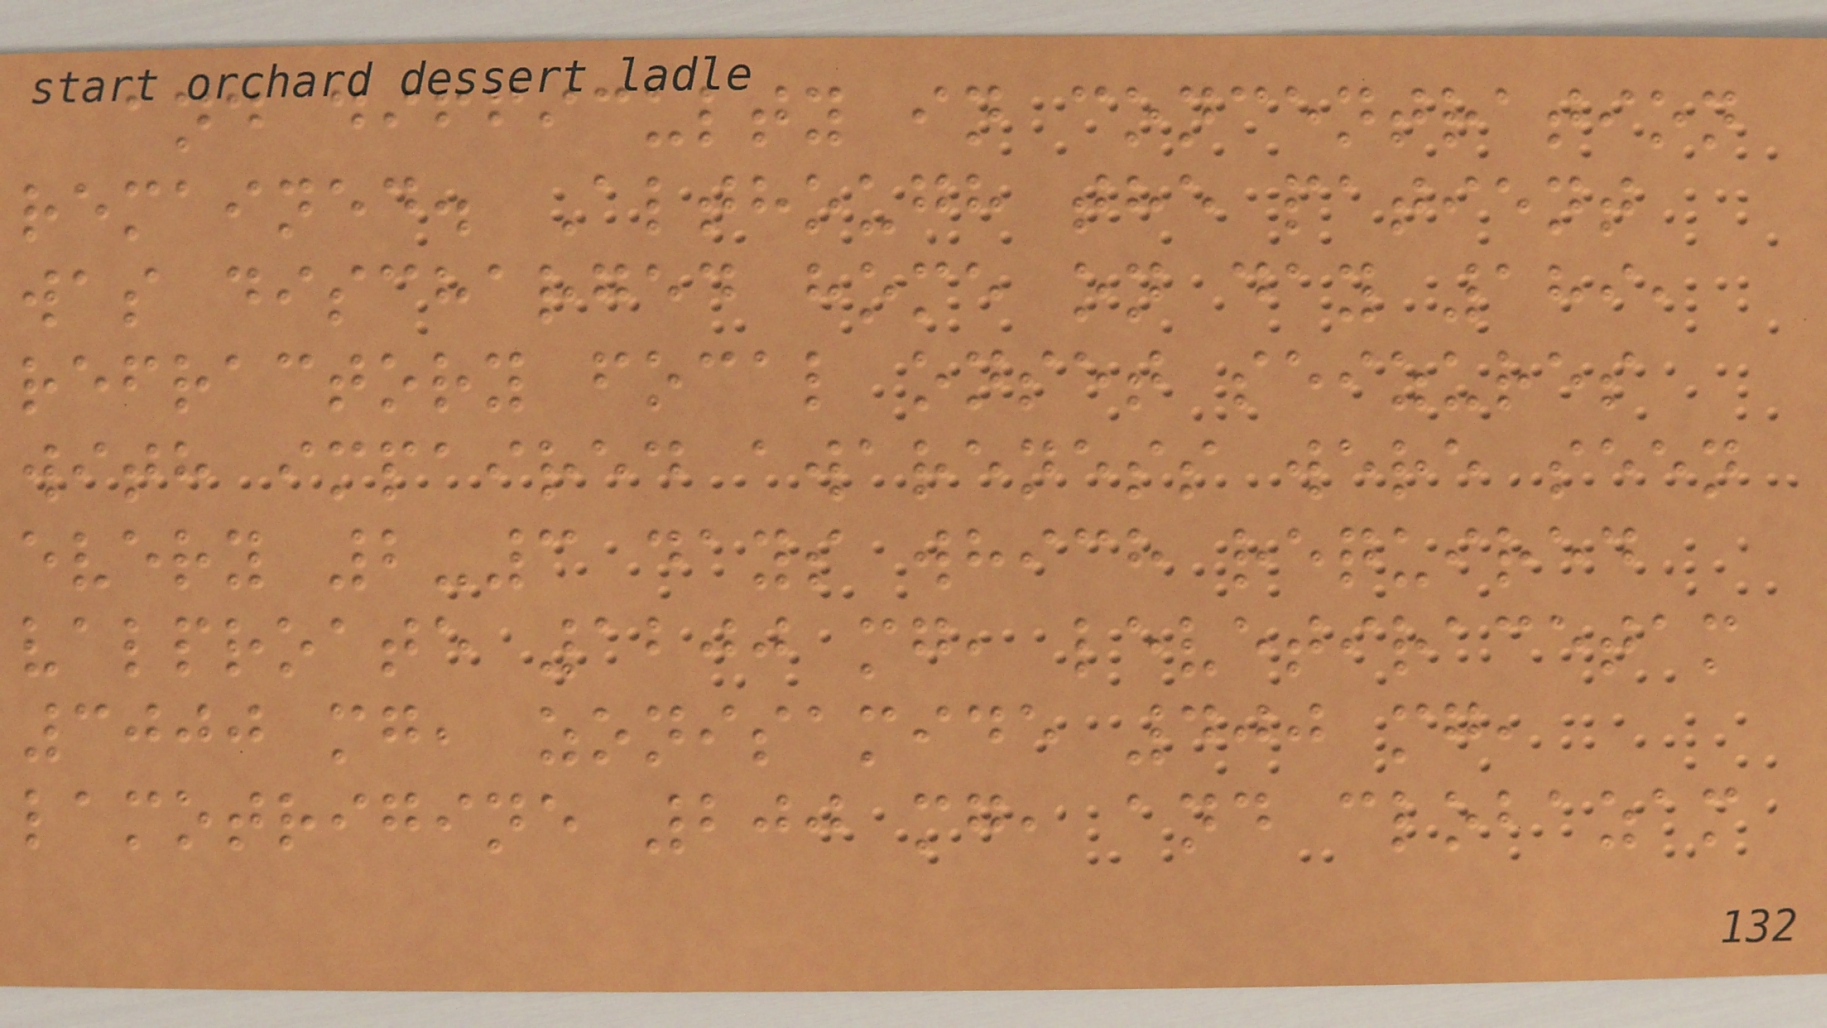and difficulty in concentration
remained. Although the patient
was discharged home on day 189,
refractory focal onset seizures
with impaired awareness were seen
every 2-3 days which required
valproate 1200 mg, levetiracetam
3000 mg, zonisamide 400 mg,
lamotrigine 200 mg, and clobazam
